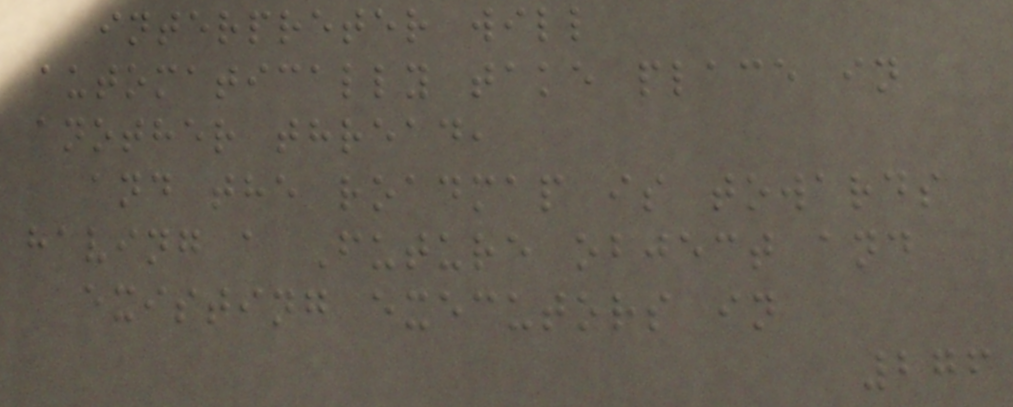interpreter will
automatically take place in
another thread,
and the roadmap is towards
having a Future object and
existing executors in
276
